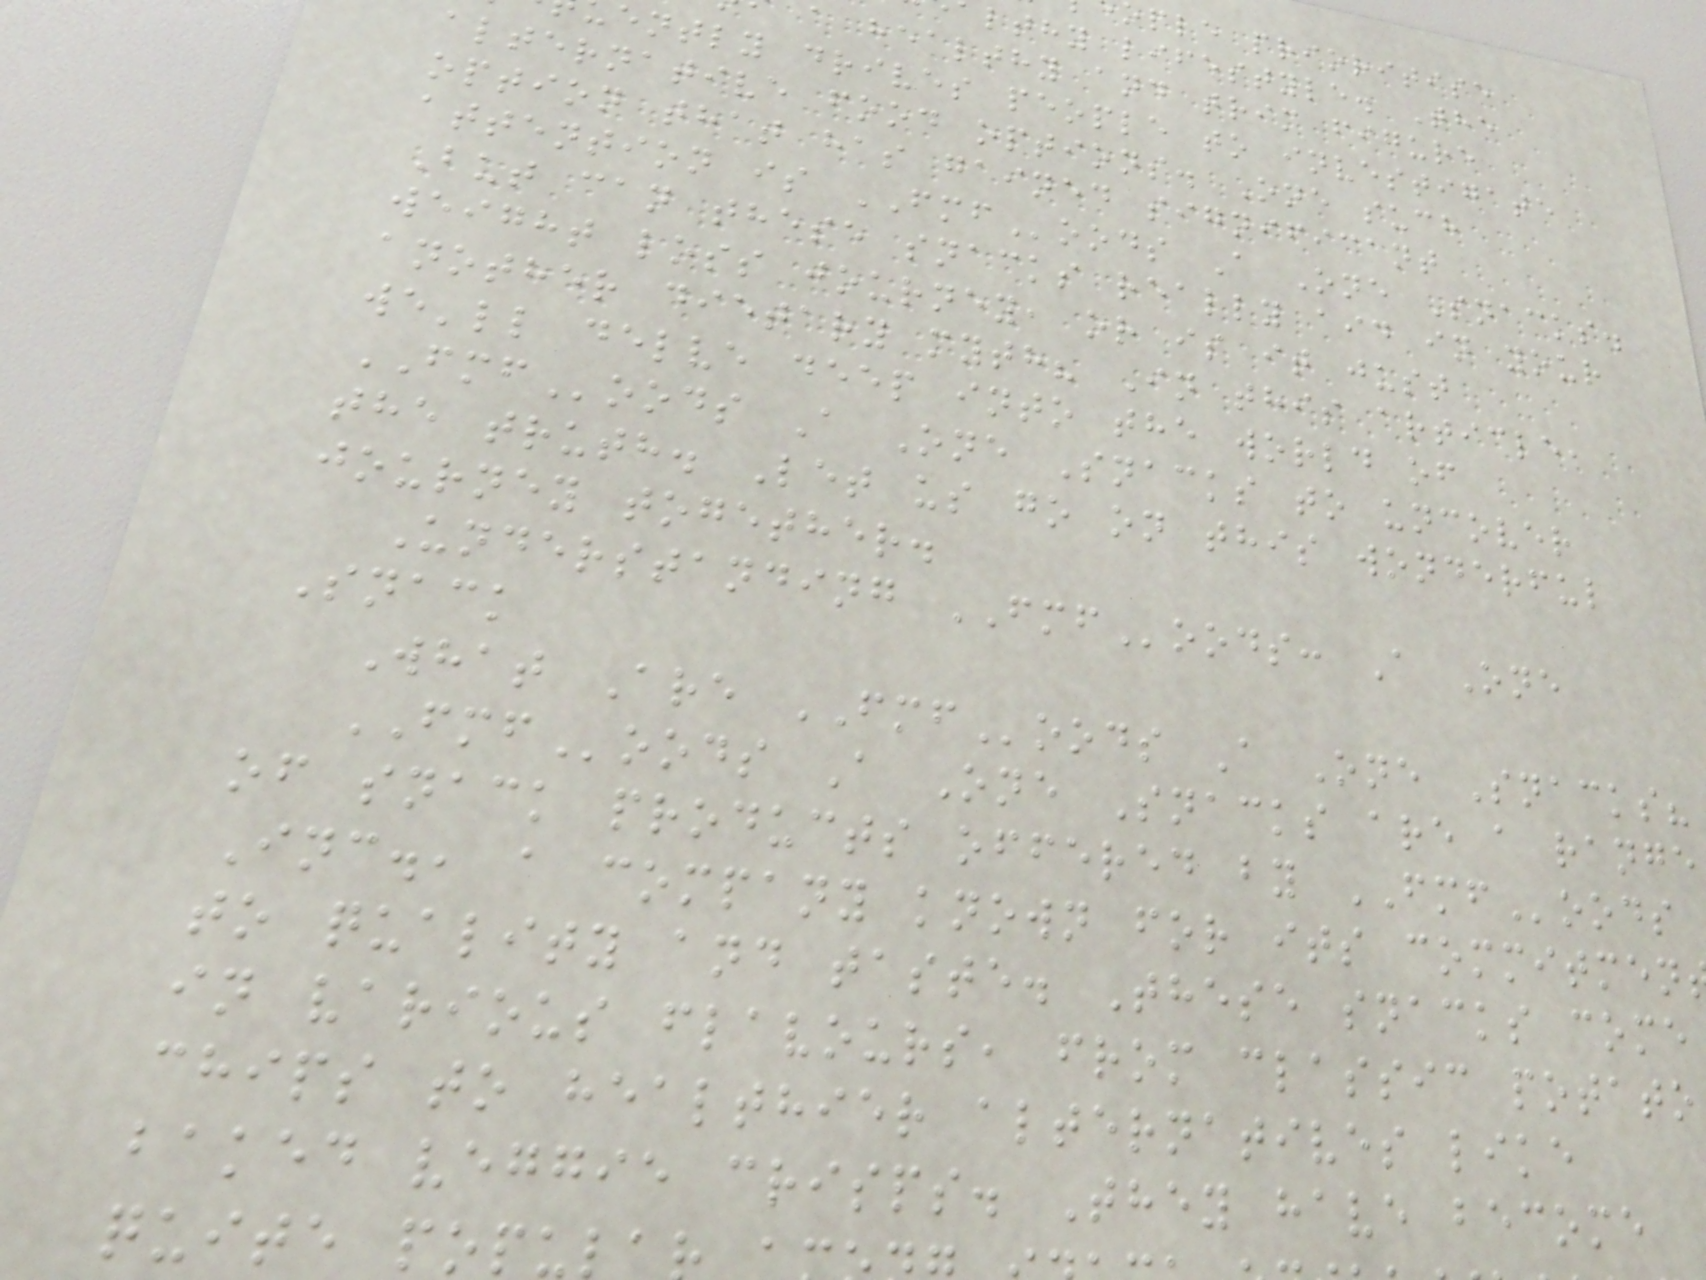ople prioritise
lthy lifestyle. The
a healthy and trim figure
ently drives people to investigate
alternative food options. One such
option that has gained significant
attention is FMFoods A One Snacks.
But can these snacks really aid in your
weight loss journey, or is it just
another dietary myth? In this article,
we'll delve deep into the world of
FMFoods A One Snacks to uncover
the truth. Let us go on this wonderful
journey together.
Understanding FMFoods: A One
Snack
What Are FMFoods A One Snacks?
FMFoods A One Snacks are a range
of snack products offered by FMFoods
Inc., a company known for its commitmen
to quality and taste. These snacks come
in various flavours, from classic potato
chips to healthier alternatives like
baked veggie crisps. They have become
quite popul
